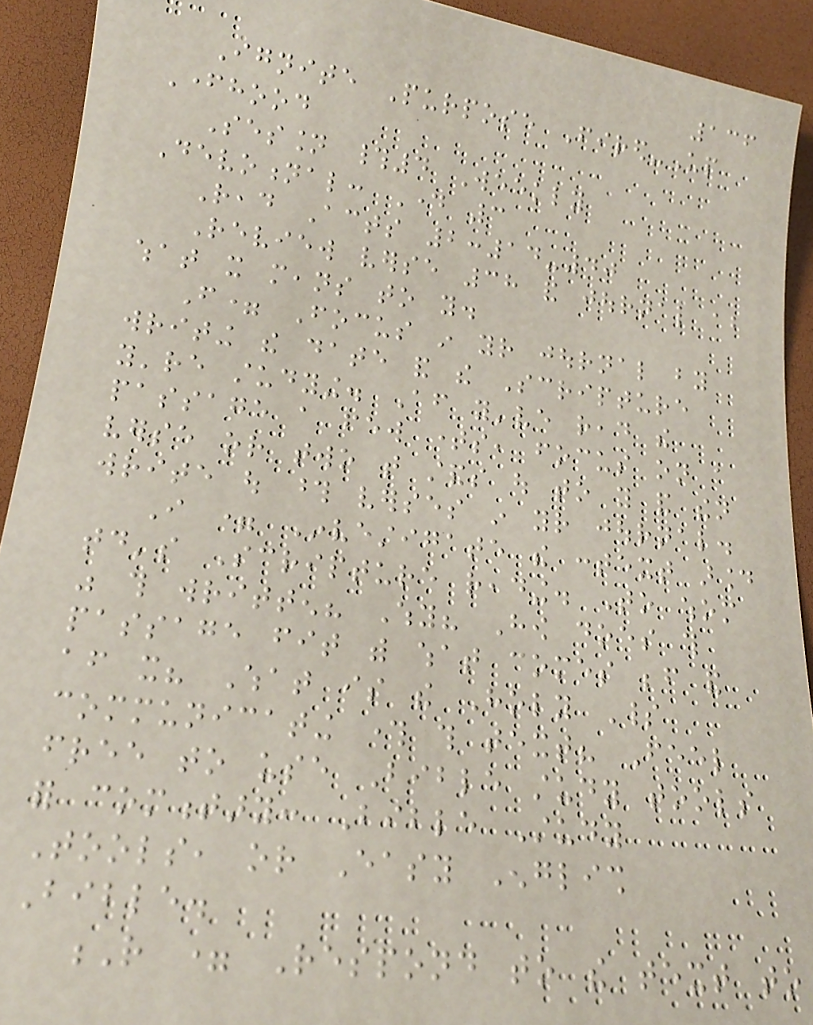136
Ignite Purpose Fired-Up
Fatherhood
Session #4 Weekly
Devotional: Day 3
Read Acts 2:14-40
Review verse 38 and journal about
what it means to you.
F= Focus in your journal by
writing the date and the Scripture
you're studying. After you've read the
passage a few times, focus on a
verse or two that stands out to you and then
write out those verses in your journal.
I = Investigate the context around
today's Scripture reading. To whom
was this written? Why? How does this
passage fit with what comes before and
after it? What is the Holy Spirit
communicating through this text? Feel
free to use Bible study tools
for commentary: Bible Study
Tools, or Easy English
Bible.
R = Respond to the text to
